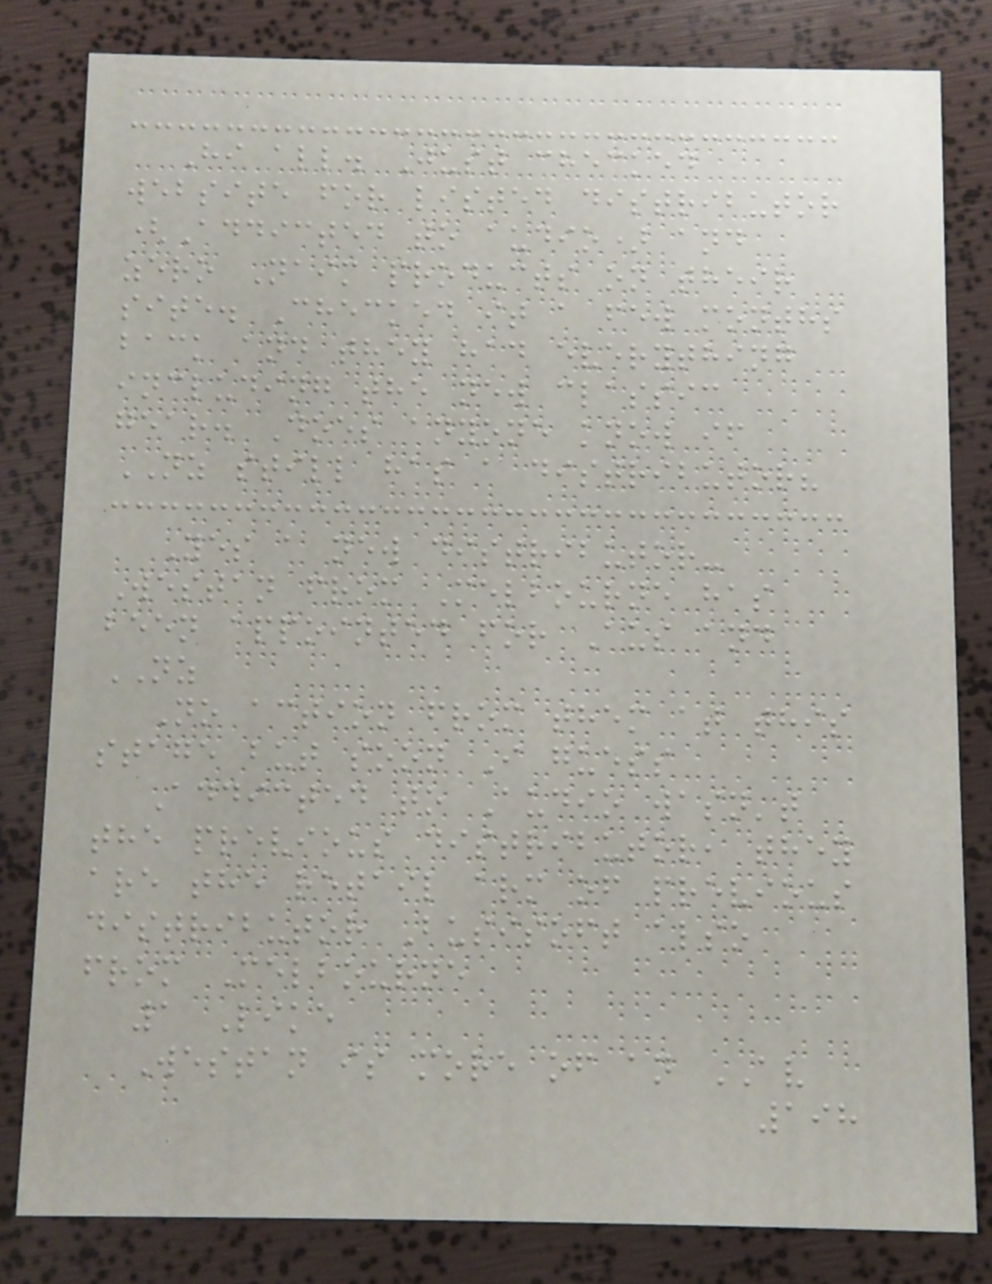Hi all. Just checked
website for listed distributor
(Addicted to audio) and
zero Naim products on their
site. Checked it a few months
back and they had everything
including the new classic
gear. Does anyone know if
NZ still has a distributor?
Yes a new distributor-
Westan from Melbourne has
been appointed for Aus and
NZ
No action from them at this
stage but soon I guess
Addicted to Audio wasn't
the previous distributor, they
are the retail arm of previous
distributor Busisoft also
from Melbourne
1 Like
Westan is more of an AV
198
